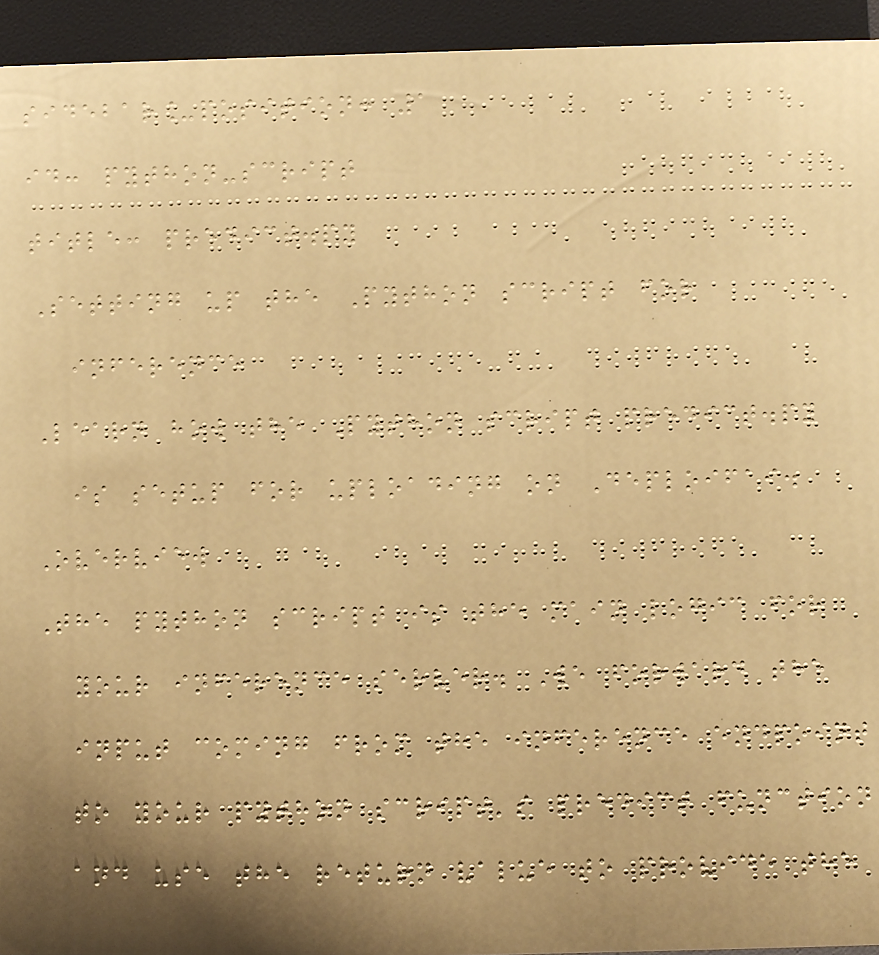sidebar_position: 1
id: python-script
title: predict.py
Setting up the Python script for
inference
Learn how the Python script predict.py
is setup for uploading on Deploifai.
Overview
The python script is the main logic for
your inference server. We forward the
input coming from the inference endpoint
to your python script's predict function
and use the return value to provide the
